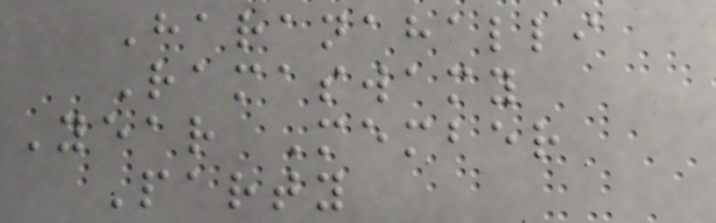Haranahalli
Ramaswamy
Year Member
Party
